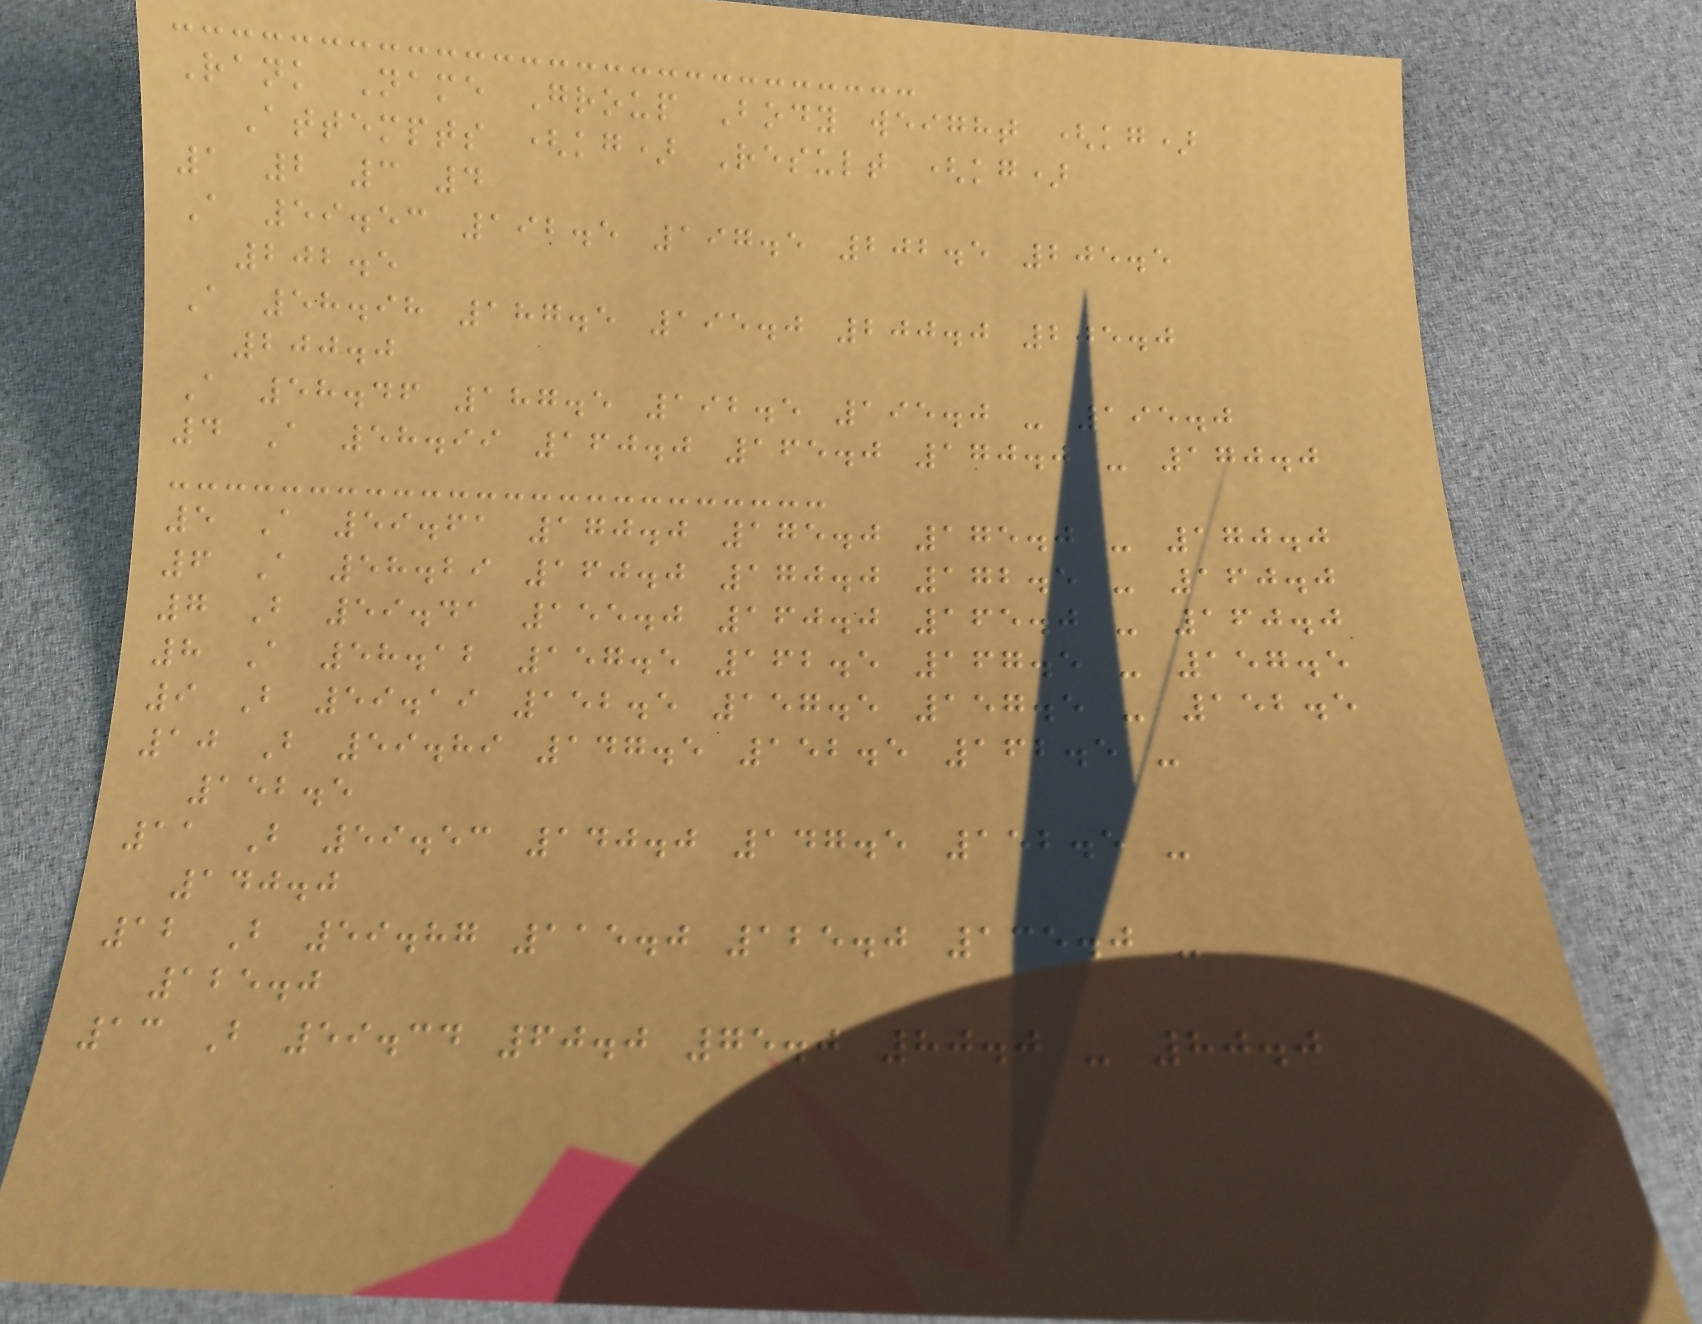Rank Name Group Body weight (kg)
Attempts (kg) Result (kg)
1 2 3 4
A 59.53 192.5 197.5 202.5 205.5
202.5
A 58.98 187.5 195.0 200.0 205.0
200.0
A 58.46 187.5 192.5 195.0 - 195.0
4 A 58.99 160.0 165.0 170.0 - 170.0
5 A 59.61 170.0 175.0 175.0 - 170.0
6 A 58.29 160.0 170.0 172.5 - 160.0
7 B 59.41 155.0 160.0 165.0 - 160.0
8 A 58.12 157.5 162.5 167.5 - 157.5
9 B 59.19 152.5 157.5 157.5 - 152.5
10 B 59.89 147.5 152.5 162.5 -
152.5
11 B 59.53 140.0 147.5 152.5 -
140.0
12 B 59.87 115.0 125.0 135.0 -
125.0
13 B 59.34 60.0 75.0 80.0 - 80.0
